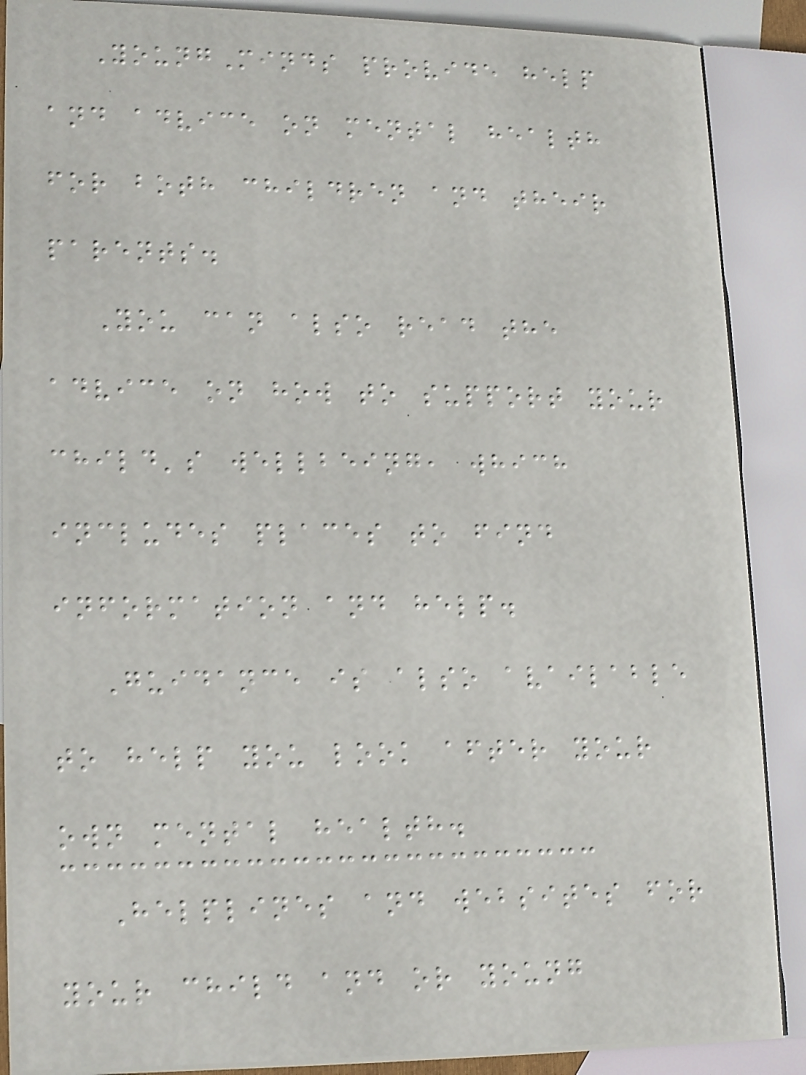YoungMinds provide help
and advice on mental health
for both children and their
parents.
You can also read the
advice on how to support your
child's wellbeing, which
includes places to find
information and help.
Guidance is also available
to help you look after your
own mental health.
Helplines and websites for
your child and or young
